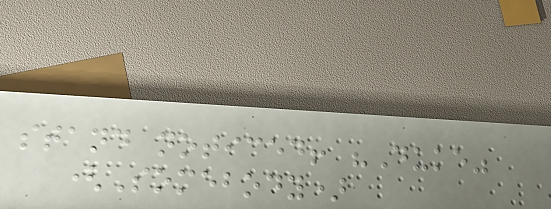stand noticed! "Duke"
(Somebody)
